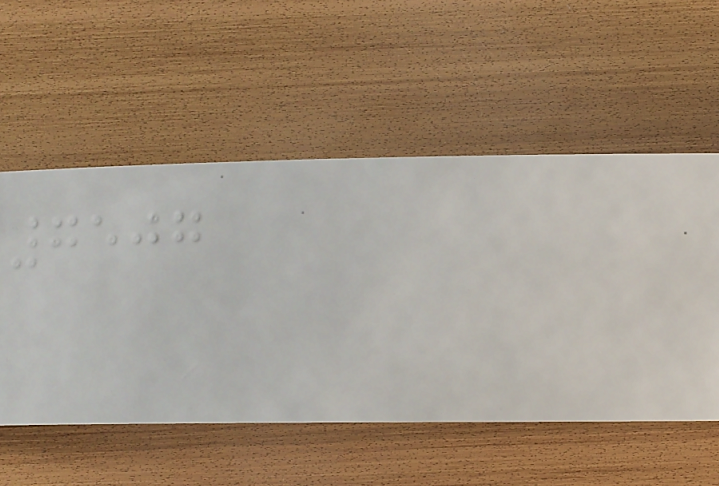7507
